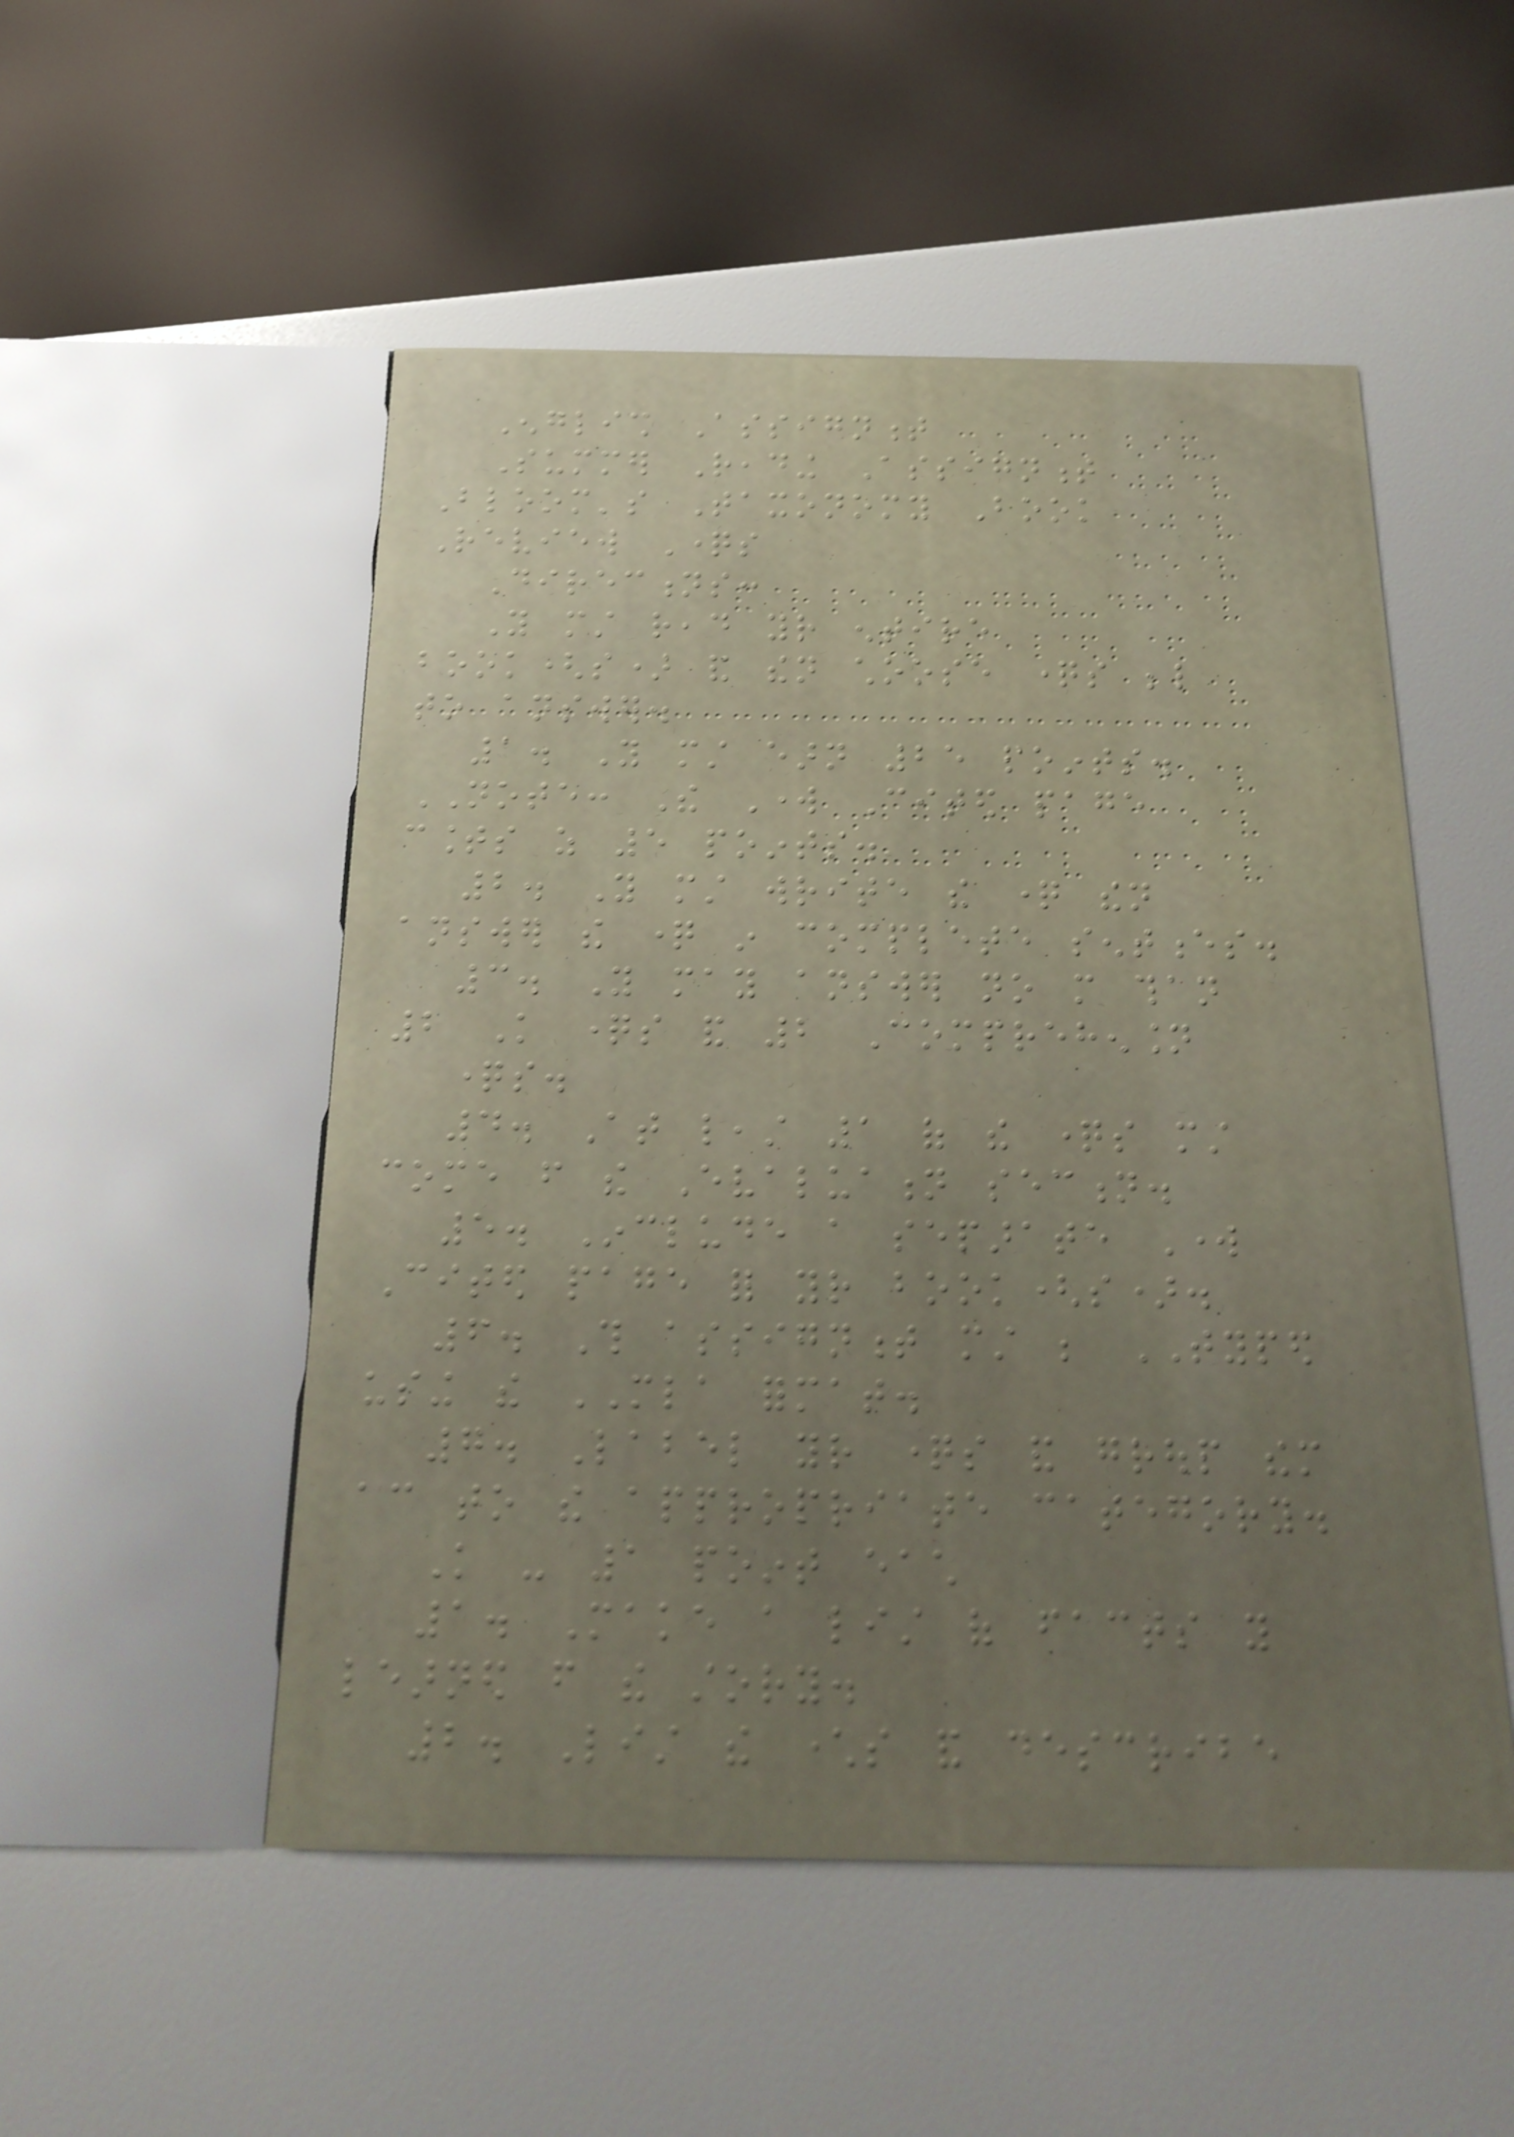English Assignment
Summer Reading Assignment
Bloom's Taxonomy Book
Review Questions
Directions:
You must read your entire
book(s) and then choose questions below
to answer.
1. You must earn 25 points.
NOTE: The Work Cited page
counts as 5 points.
2. You must write the question then
answer the question in complete sentences.
3. You may answer no more than
2 Knowledge questions and 2 Comprehension
questions.
4. At least 1 of the questions must
come from the Evaluation section.
5. Include a separate Work
Cited page for your book(s).
6. This assignment must be TYPED
using the MLA format.
7. Label your questions and group them
according to the appropriate category.
Knowledge - 1 point each
1. Make a list of facts you
learned from the story.
2. List the characters and describe
